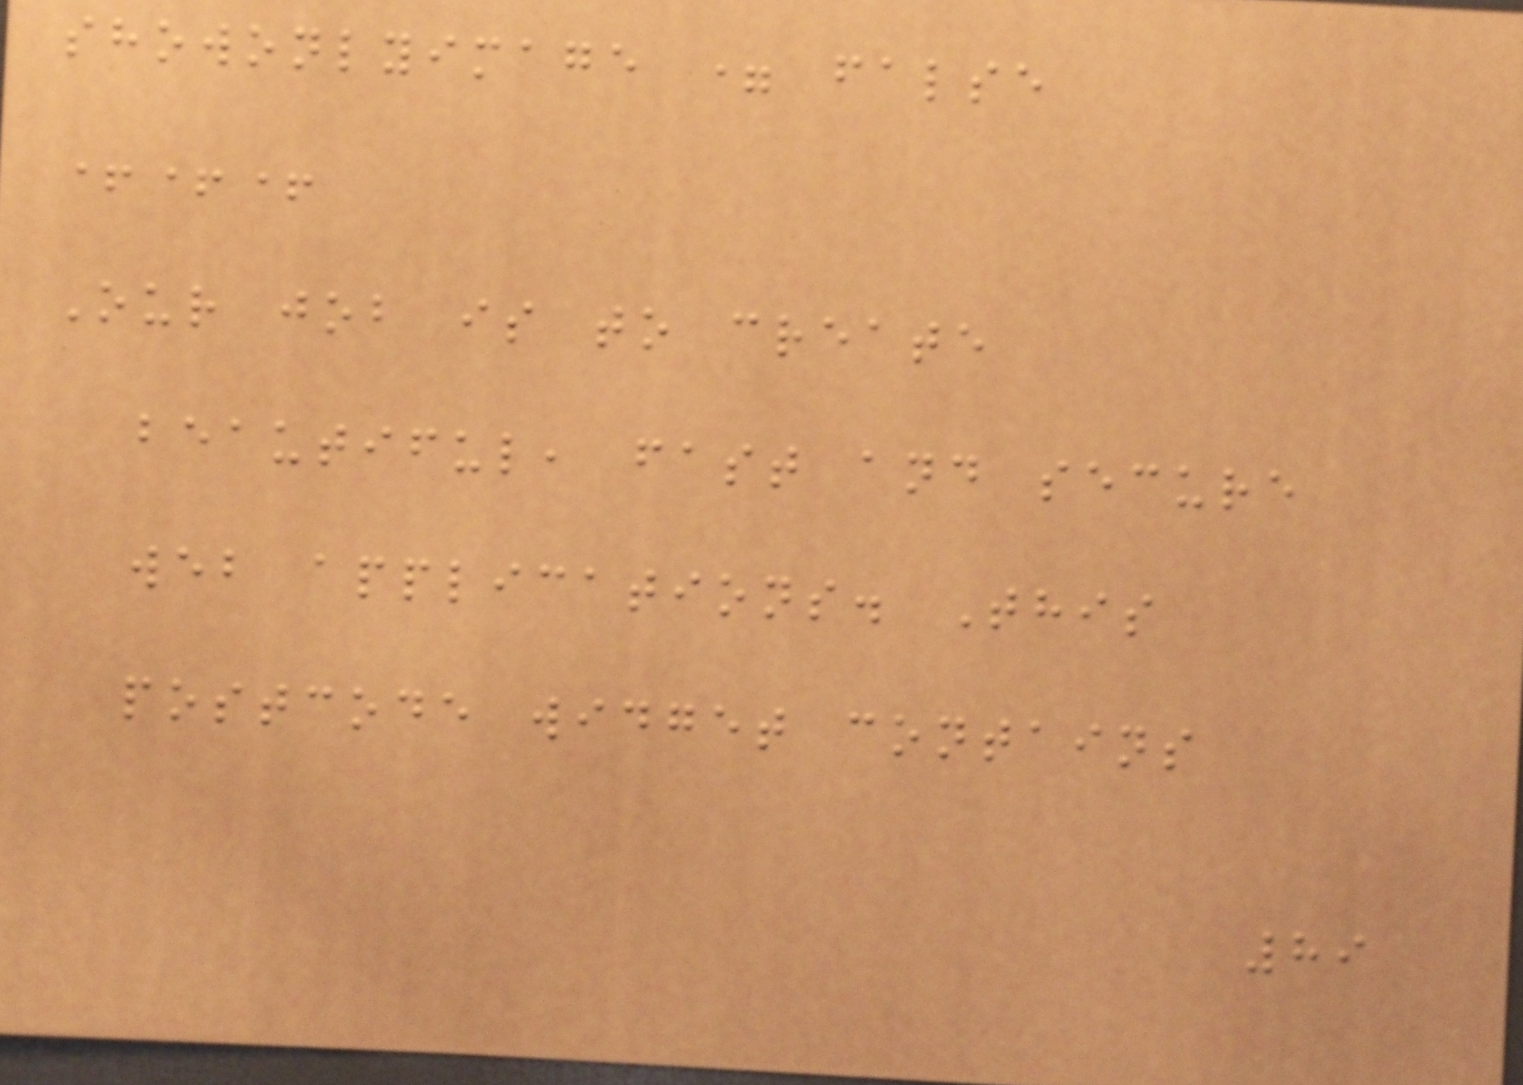showonlyimage = false
+++
Our job is to create
beautiful, fast and secure
web applications. This
postcode widget contains
89
